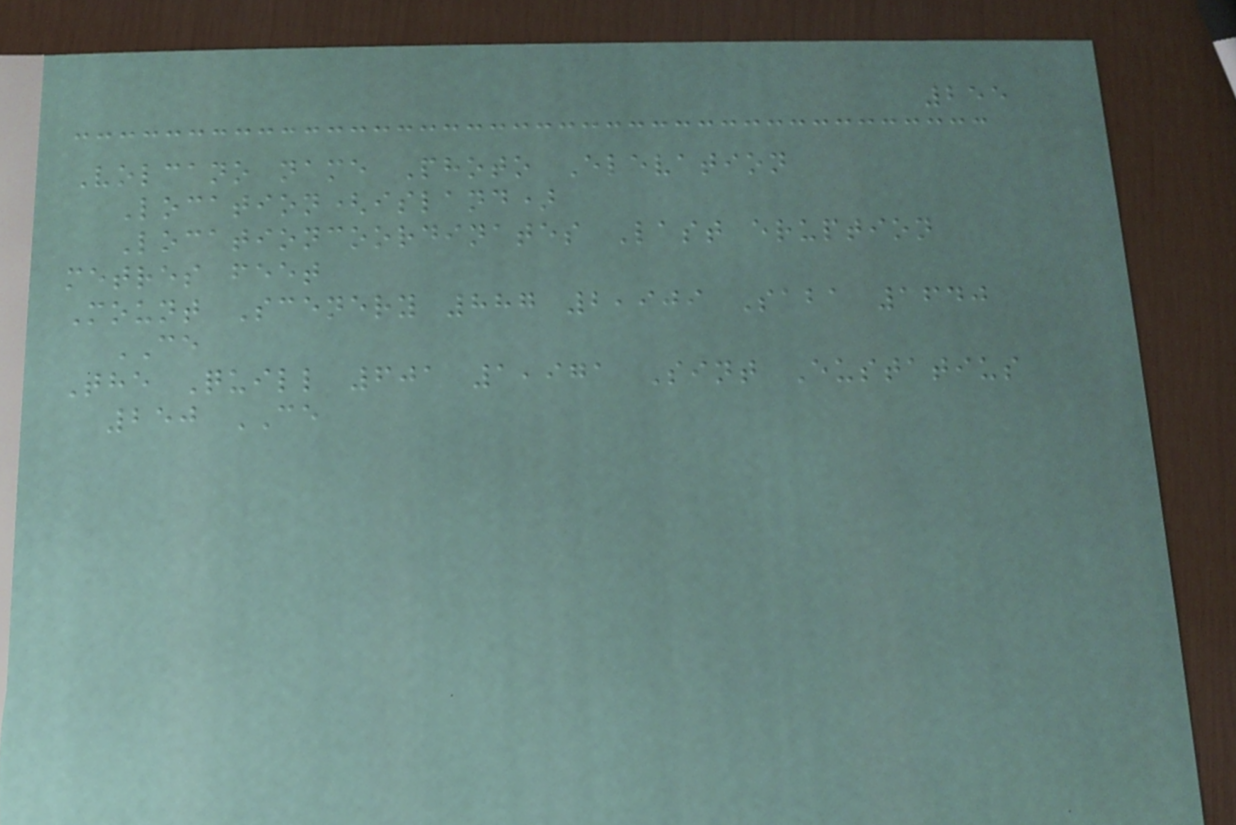255
Volcano name Photo Elevation
Location(island)
Locationcoordinates Last eruption
metres feet
Mount Scenery 887 2,909 Saba 1640
CE
The Quill 601 1,971 Sint Eustatius
250 CE
